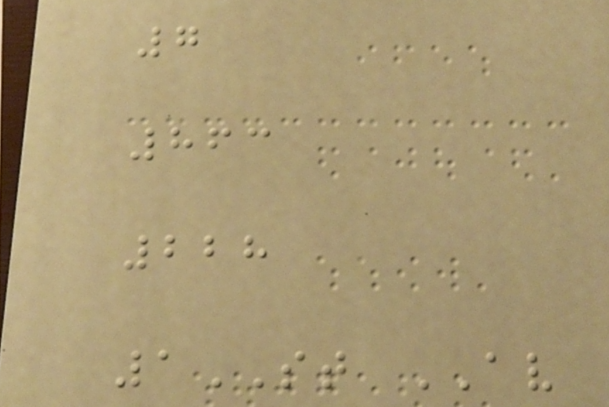7
863
228
1ST AV
